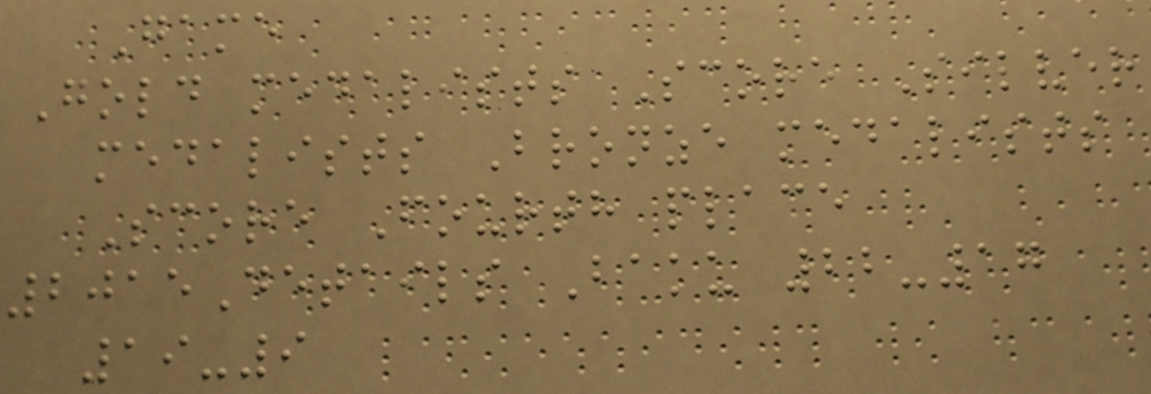Game
Gold medalists Score Silver
medalists Bronze medalists
Score Fourth place
2015Details Baku 22-17
19-9
